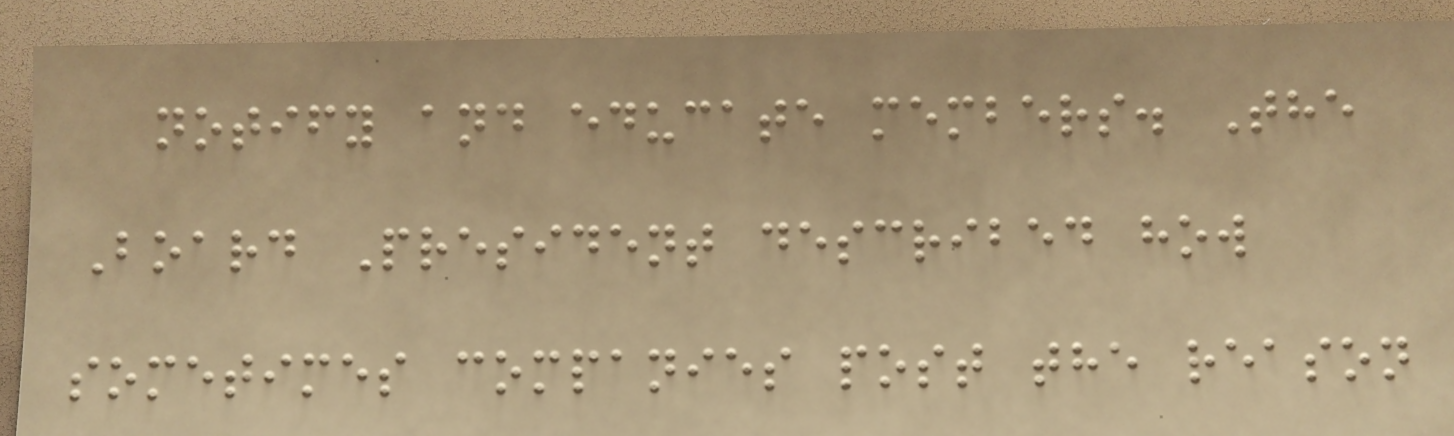notify and educate members. The
Board President described how
sometimes companies post the reason
